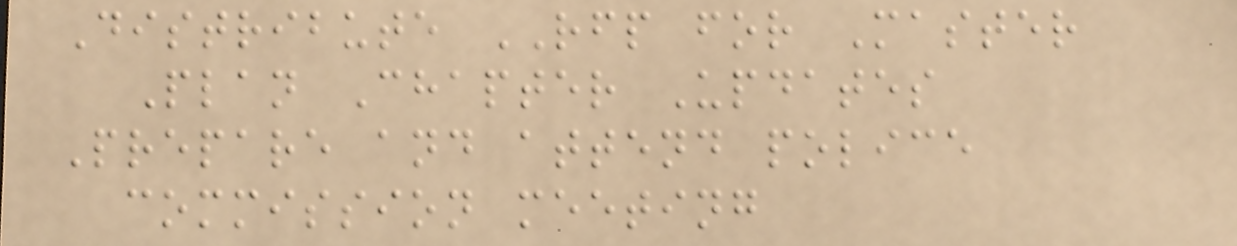Distribute RFP for Master
Plan Chapter Updates
Prepare and attend police
commission meeting
